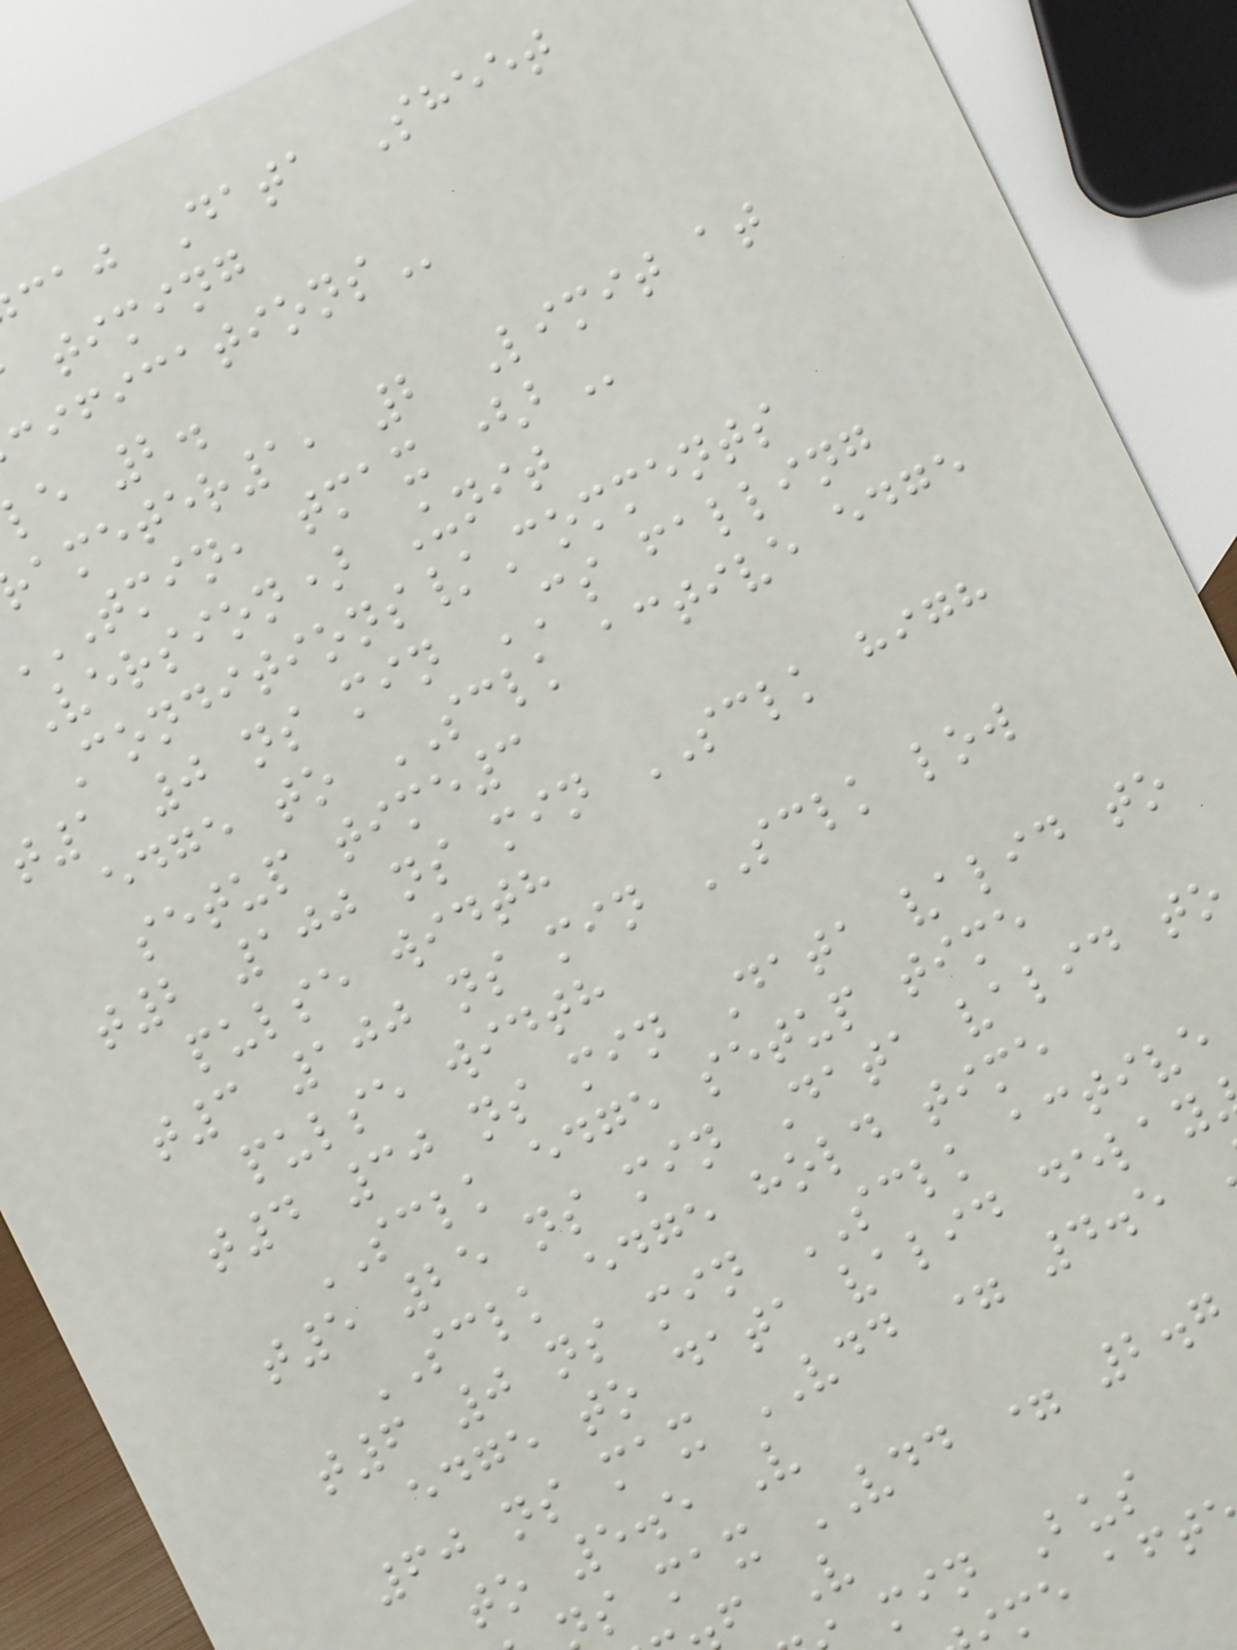caj Data Sheet
timing
le 2.
ameter1, 2 Limit at
TMIN, tmax
Version) Unit
Conditions/Comments
t1 0 ns min CS falling
edge to SCLK active edge
setup time3
t2 100 ns min SCLK high
pulse width
t3 100 ns min SCLK low
pulse width
t4 30 ns min Data valid to
SCLK edge setup time
t5 25 ns min Data valid to
SCLK edge hold time
t6 0 ns min SCLK active
edge to data valid delay
60 ns max VDD = 4.5
to 5.5 V
s max VDD = 2.7
f V
min Bus
